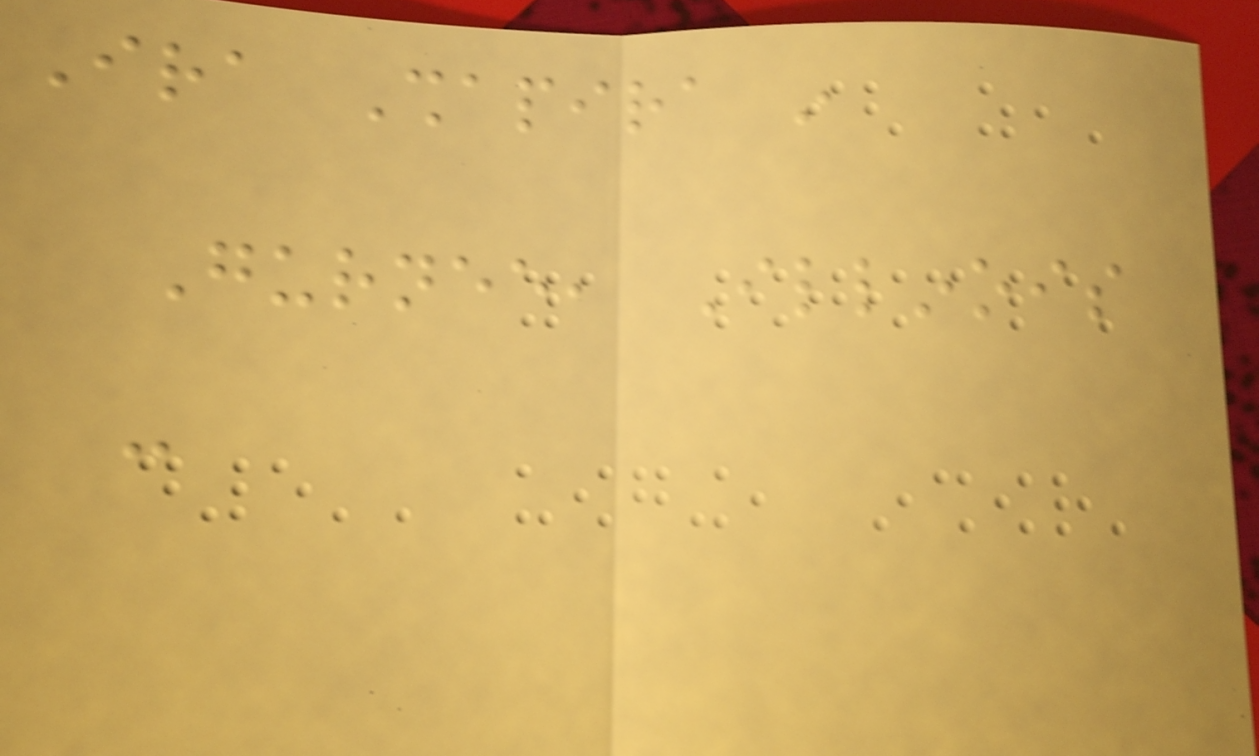Ira Shapira in
Gurnee, Illinois
can
